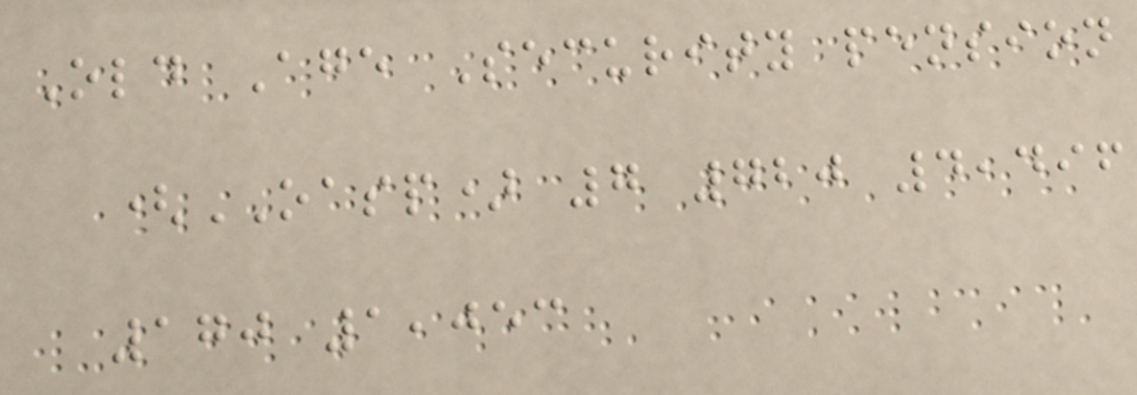Old Age Security pension
(OASP) 7 720 4,496
170 1,053
